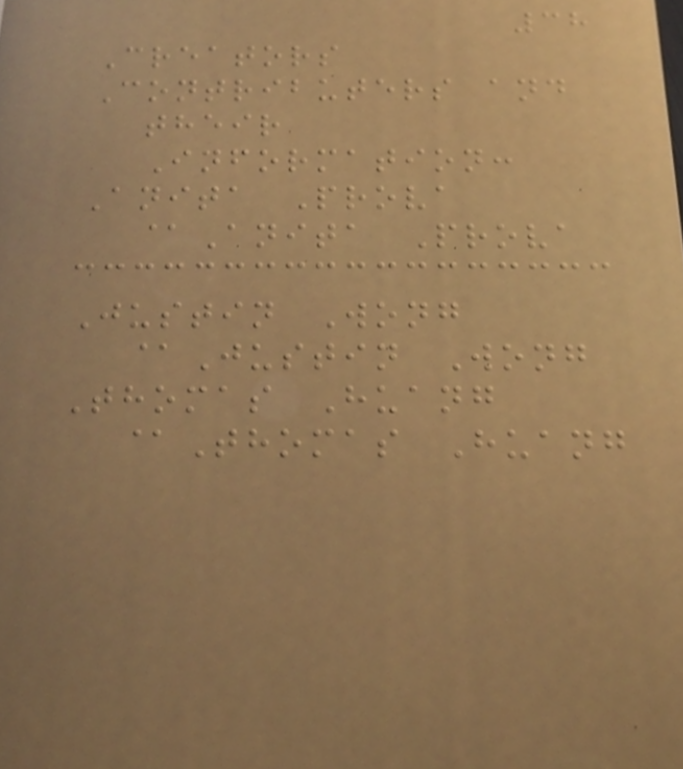38
Creators
Contributers and
their
Information:
Anita Prova
@Anita Prova
Justin Wong
@Justin Wong
Thomas Huang
@Thomas Huang
